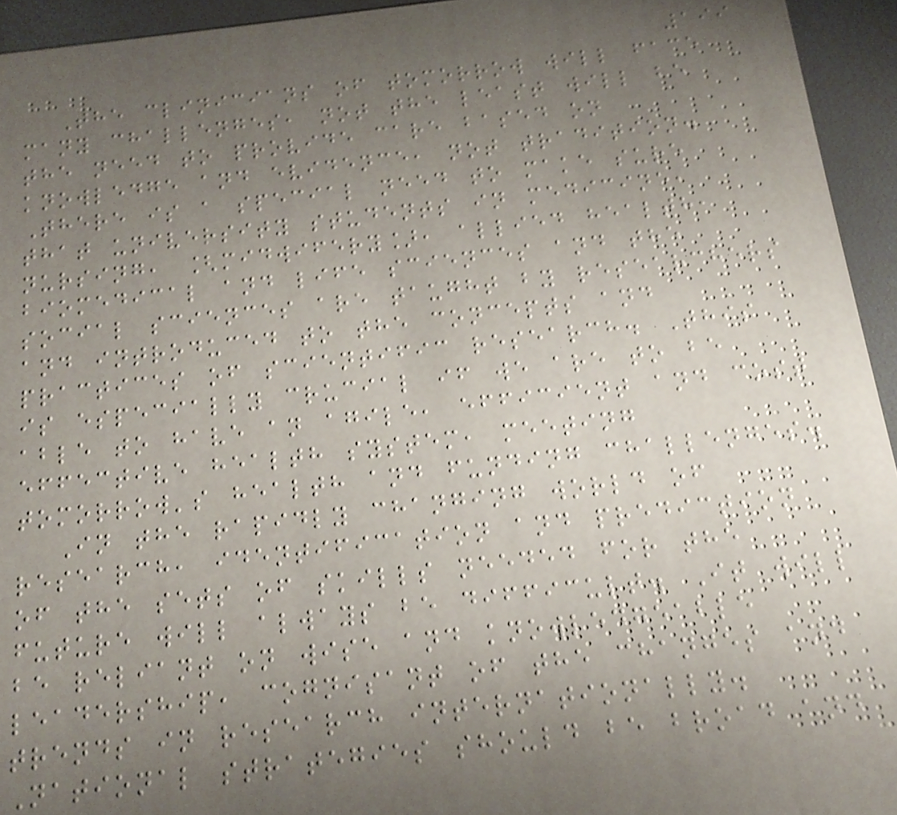199
The clinicians of tomorrow will face
many challenges, not the least will be
the need to provide care based on
knowledge and evidence, not tradition.
There is a special need to make sure
that university students in medicine,
nursing, [midwifery], allied health,
biomedical and life sciences and the
social sciences are taught by researchers
and introduced to the concepts and
practices of scientific research. This
is especially crucial if we are to be
able to have an agile, efficient and cost
effective health system, meeting
tomorrow's health and funding challenges.
In the rapidly changing world of
research, identification and prediction
of the sets of skills needed for the
future will always be difficult. It will
be reliant on wise and knowledgeable
leadership, cognisant of the changes and
trends in research internationally.
National strategies should be broad and
